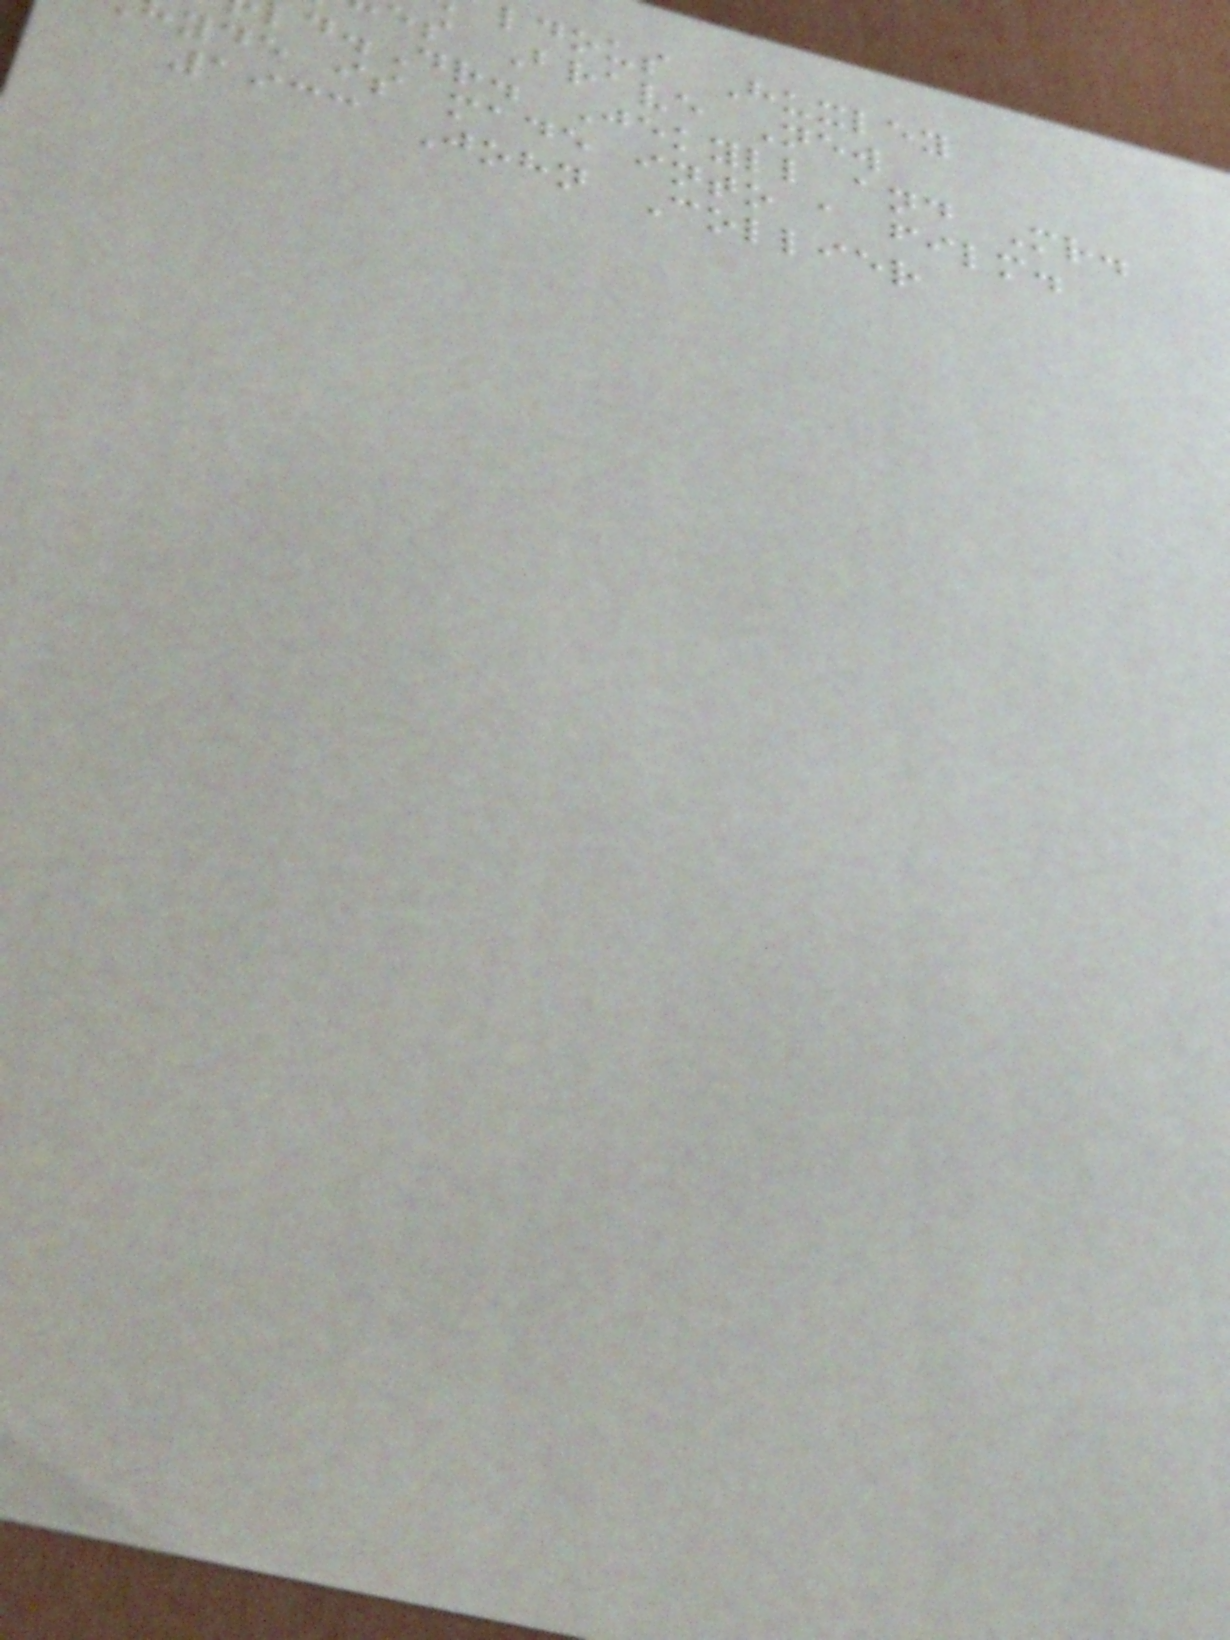ldous Huxley
es Brave New
d.Dr. Jekyll and Mr.
yde is made into a film.
1933 John Collier
